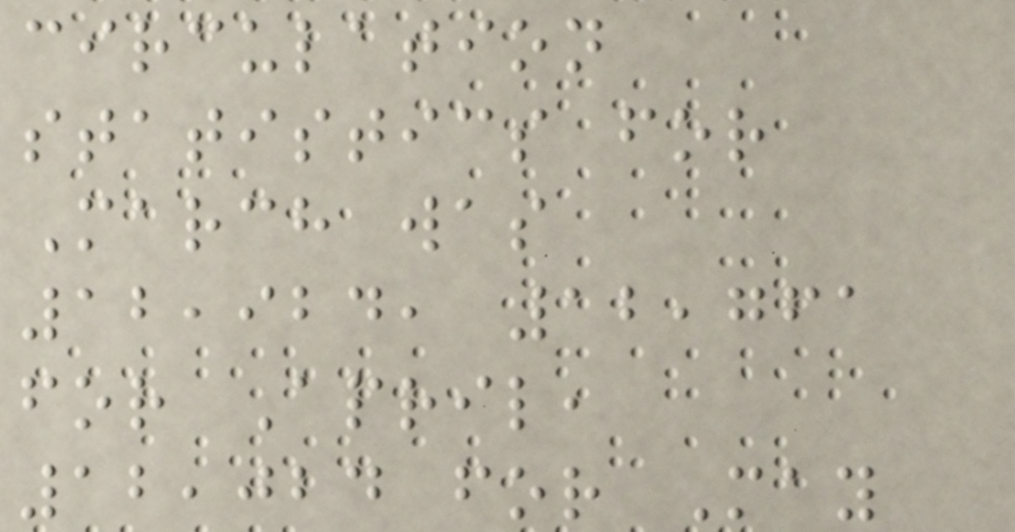circulation
statistics for
March was
12,924, 12,761
for April,
12,024 for May
